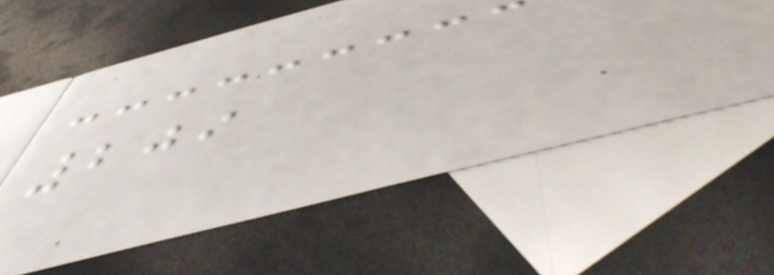209
